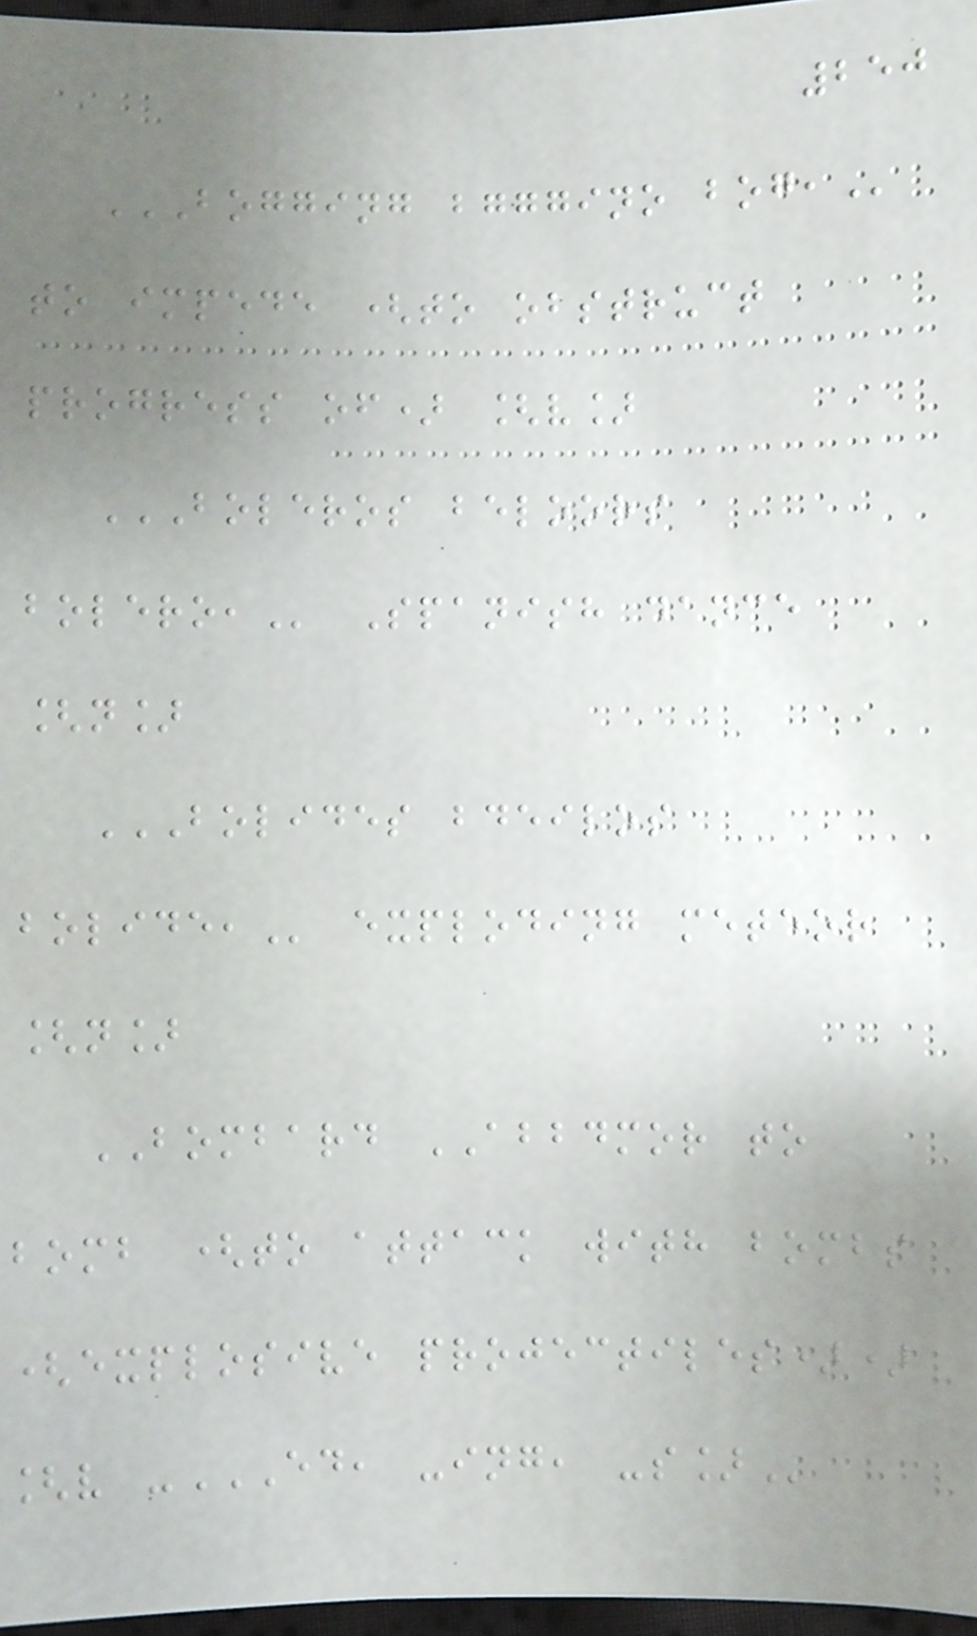250
BOGGING BGGGINO BOG,
to impede (to obstruct
progress of) [v]
BOLEROS BELOORS
BOLERO, Spanish dance
[n]
BOLIDES BDEILOS
BOLIDE, exploding meteor
[n]
BOMBARD ABBDMOR to
bomb (to attack with bombs
(explosive projectiles))
[v -ED, -ING, -S]
